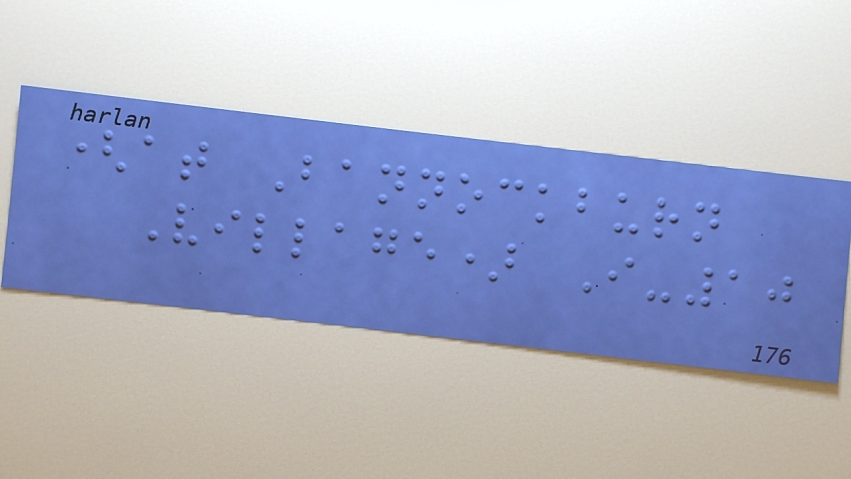(at Bannockburn
Village) I-10
